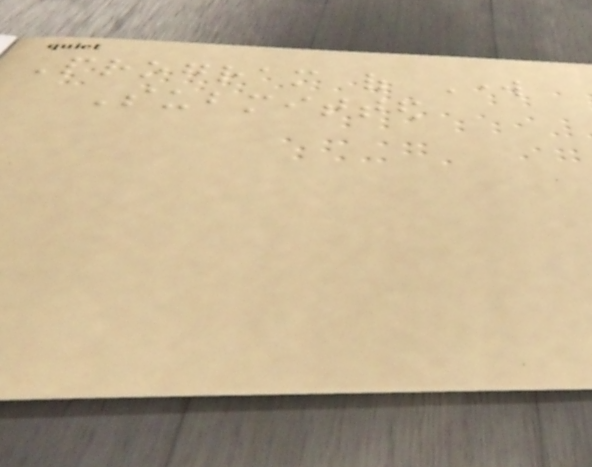Program of Work
Submitted
